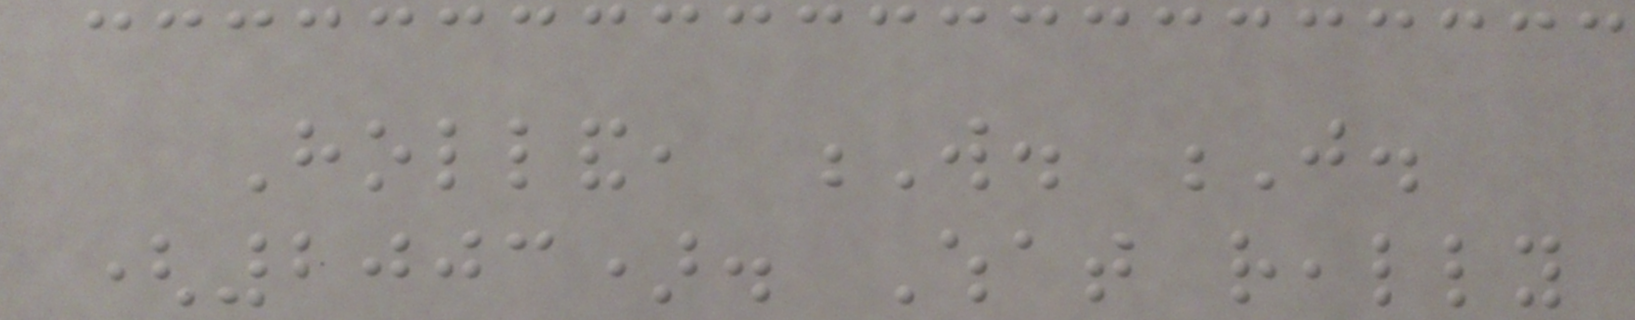Holland, W. J.
(2003). What really
